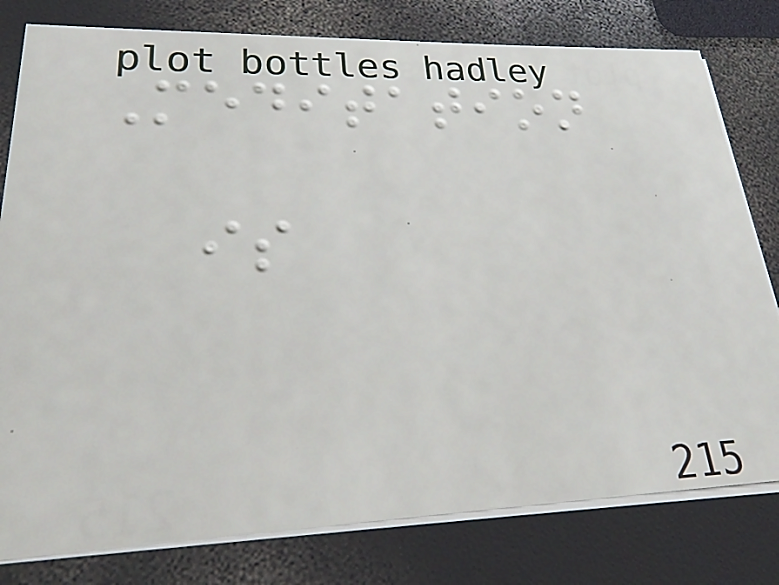Meditation
is
